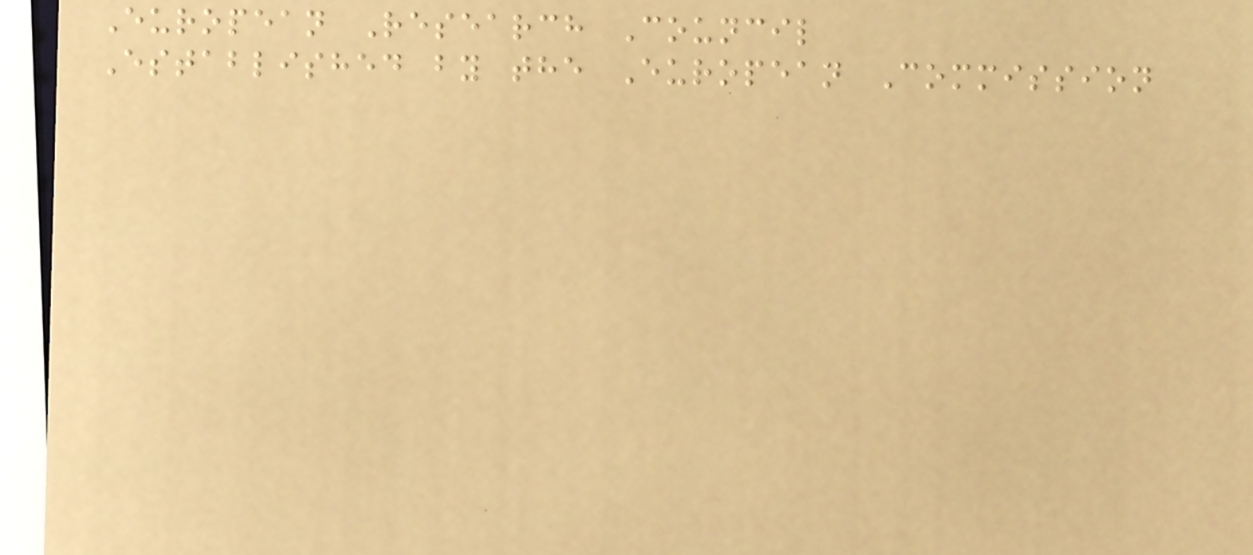European Research Council
Established by the European Commission
